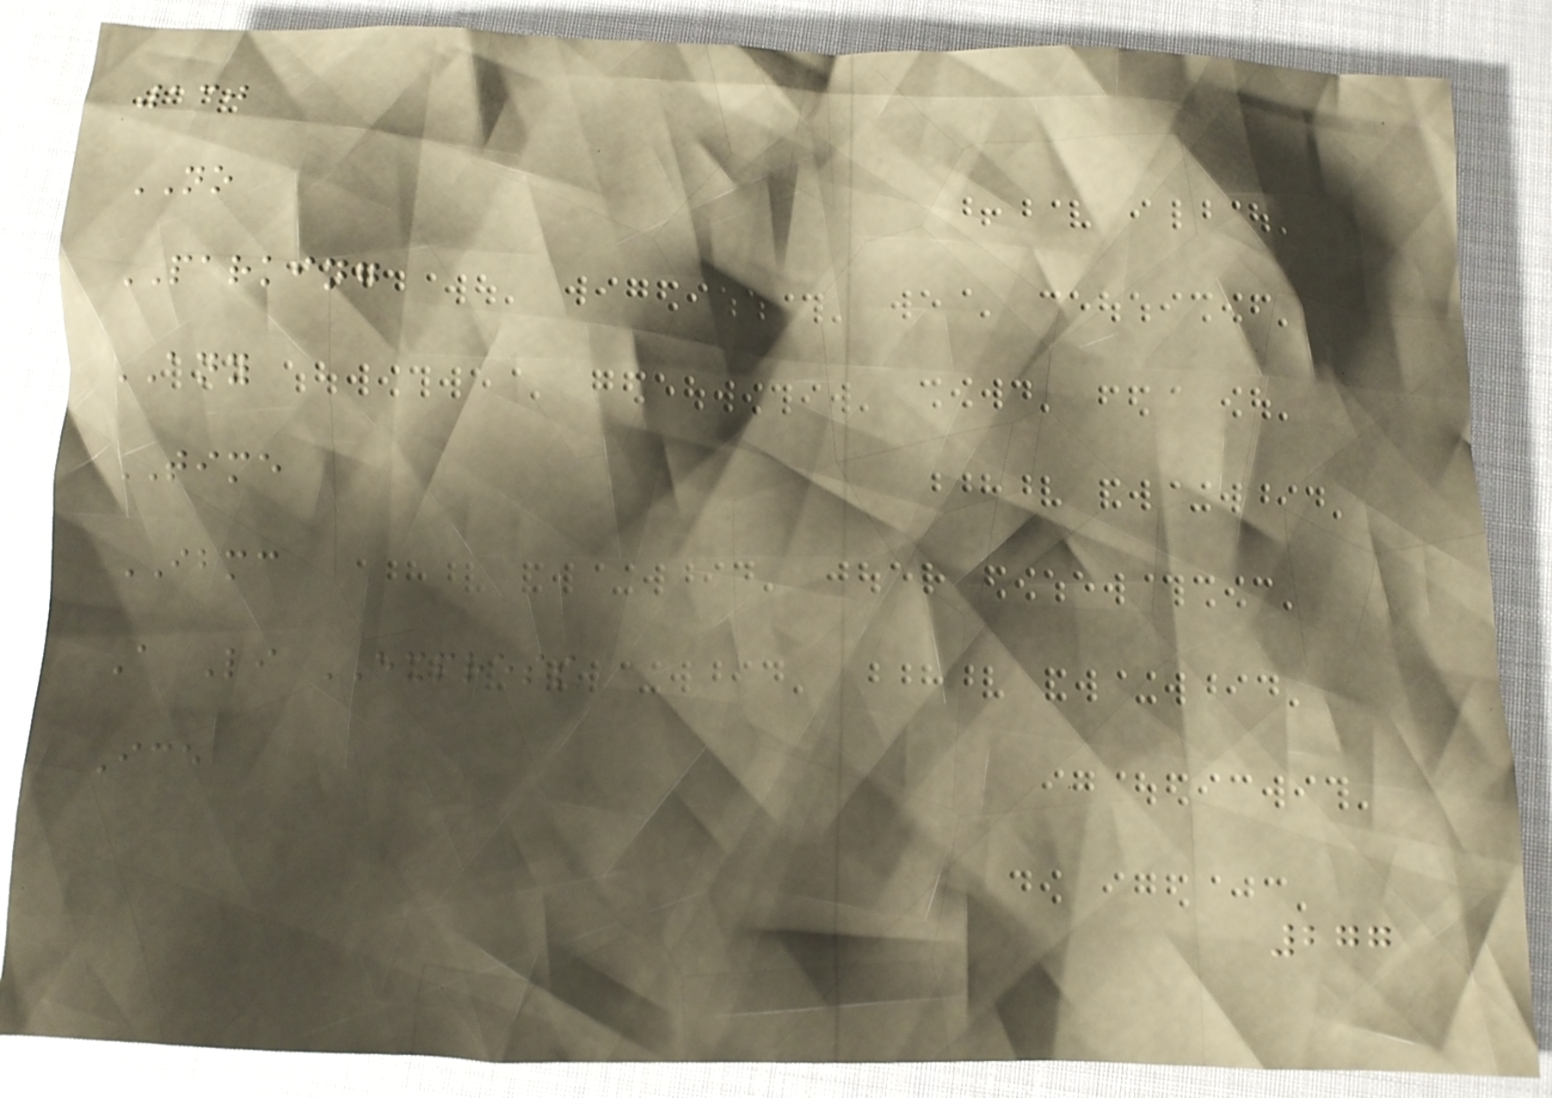130
NO
PARKING
ANY
TIME
IBMC
A Li EXPRESS
Ice
277
